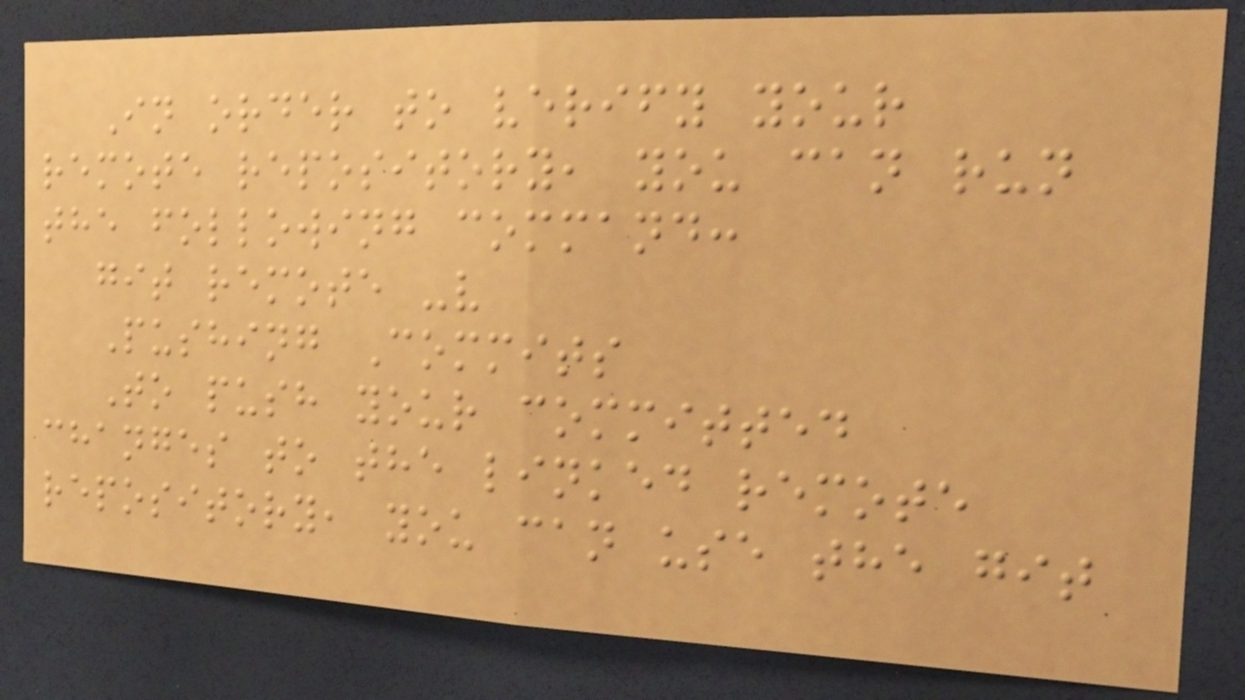In order to verify your
remote repository, you can run
the following command:
git remote -v
Pushing Commits
To push your committed
changes to the linked remote
repository, you can use the git
